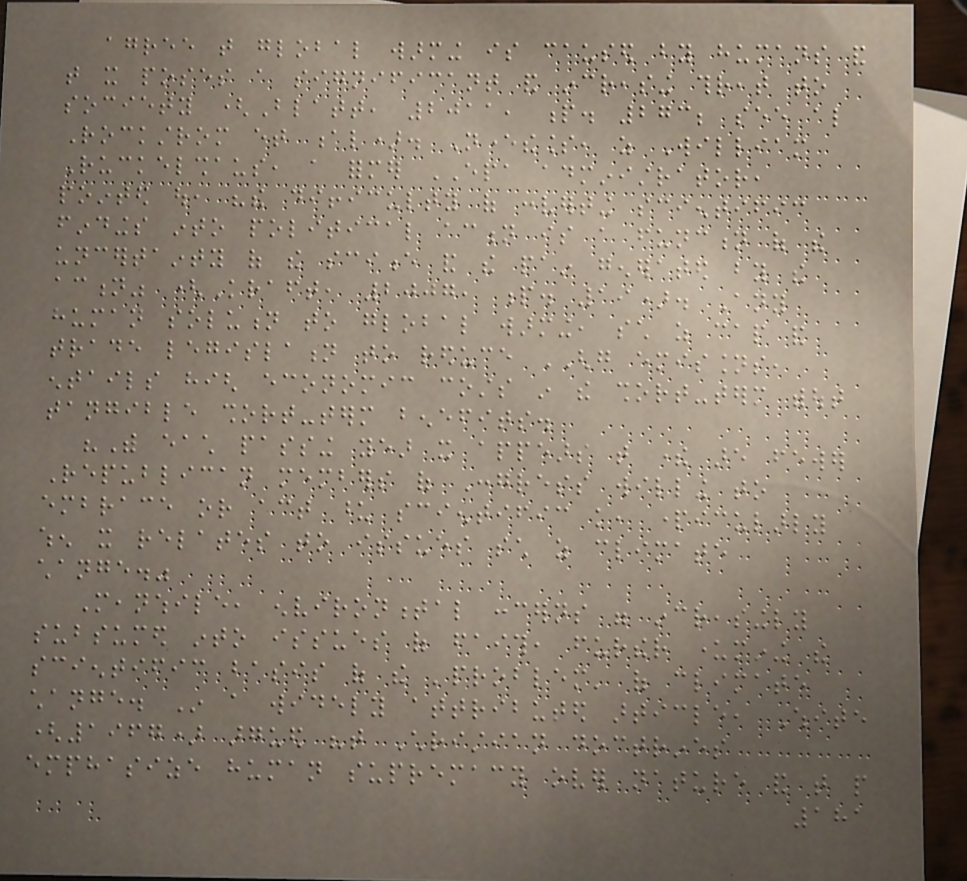agree that global warming is caused by humans and
that it poses a significant and increasing threat to
society (Blatt, 2011, p. 273; see also
Rockstrom et al). Nevertheless, as William
Ruckelshaus, a former EPA administrator,
pointed out, "the difficulty of converting scientific
findings into political action is a function of the
uncertainty of the science and the pain generated by the
action" (Kraft, 2007, p. 19). Any
human solution to global warming, such as cap and
trade legislation to reduce GHG emissions,
entails high economic costs in the short-term without
tangible short-term benefits.
"With each passing year it appears that there are fewer
Republican members of Congress willing to
embrace or act upon scientific knowledge, particularly
when it relates to issues such as climate
change."
Meanwhile, environmental concerns were increasingly
subsumed into issues of faith, further undermining the
scientific basis of the 'problem' of climate
change. In a widely attributed article, White
(1967) argued "that Christian doctrines
emphasize human supremacy over nature and that people
181
